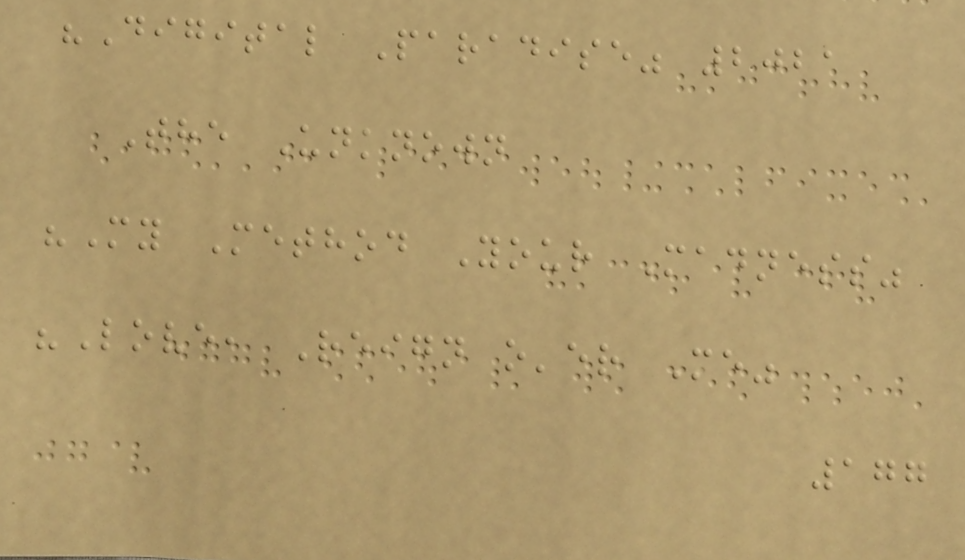"Digital Paradise" 2021
The Unknown
"My Method Your Madness"
"Love, Reign o'er Me"
177
